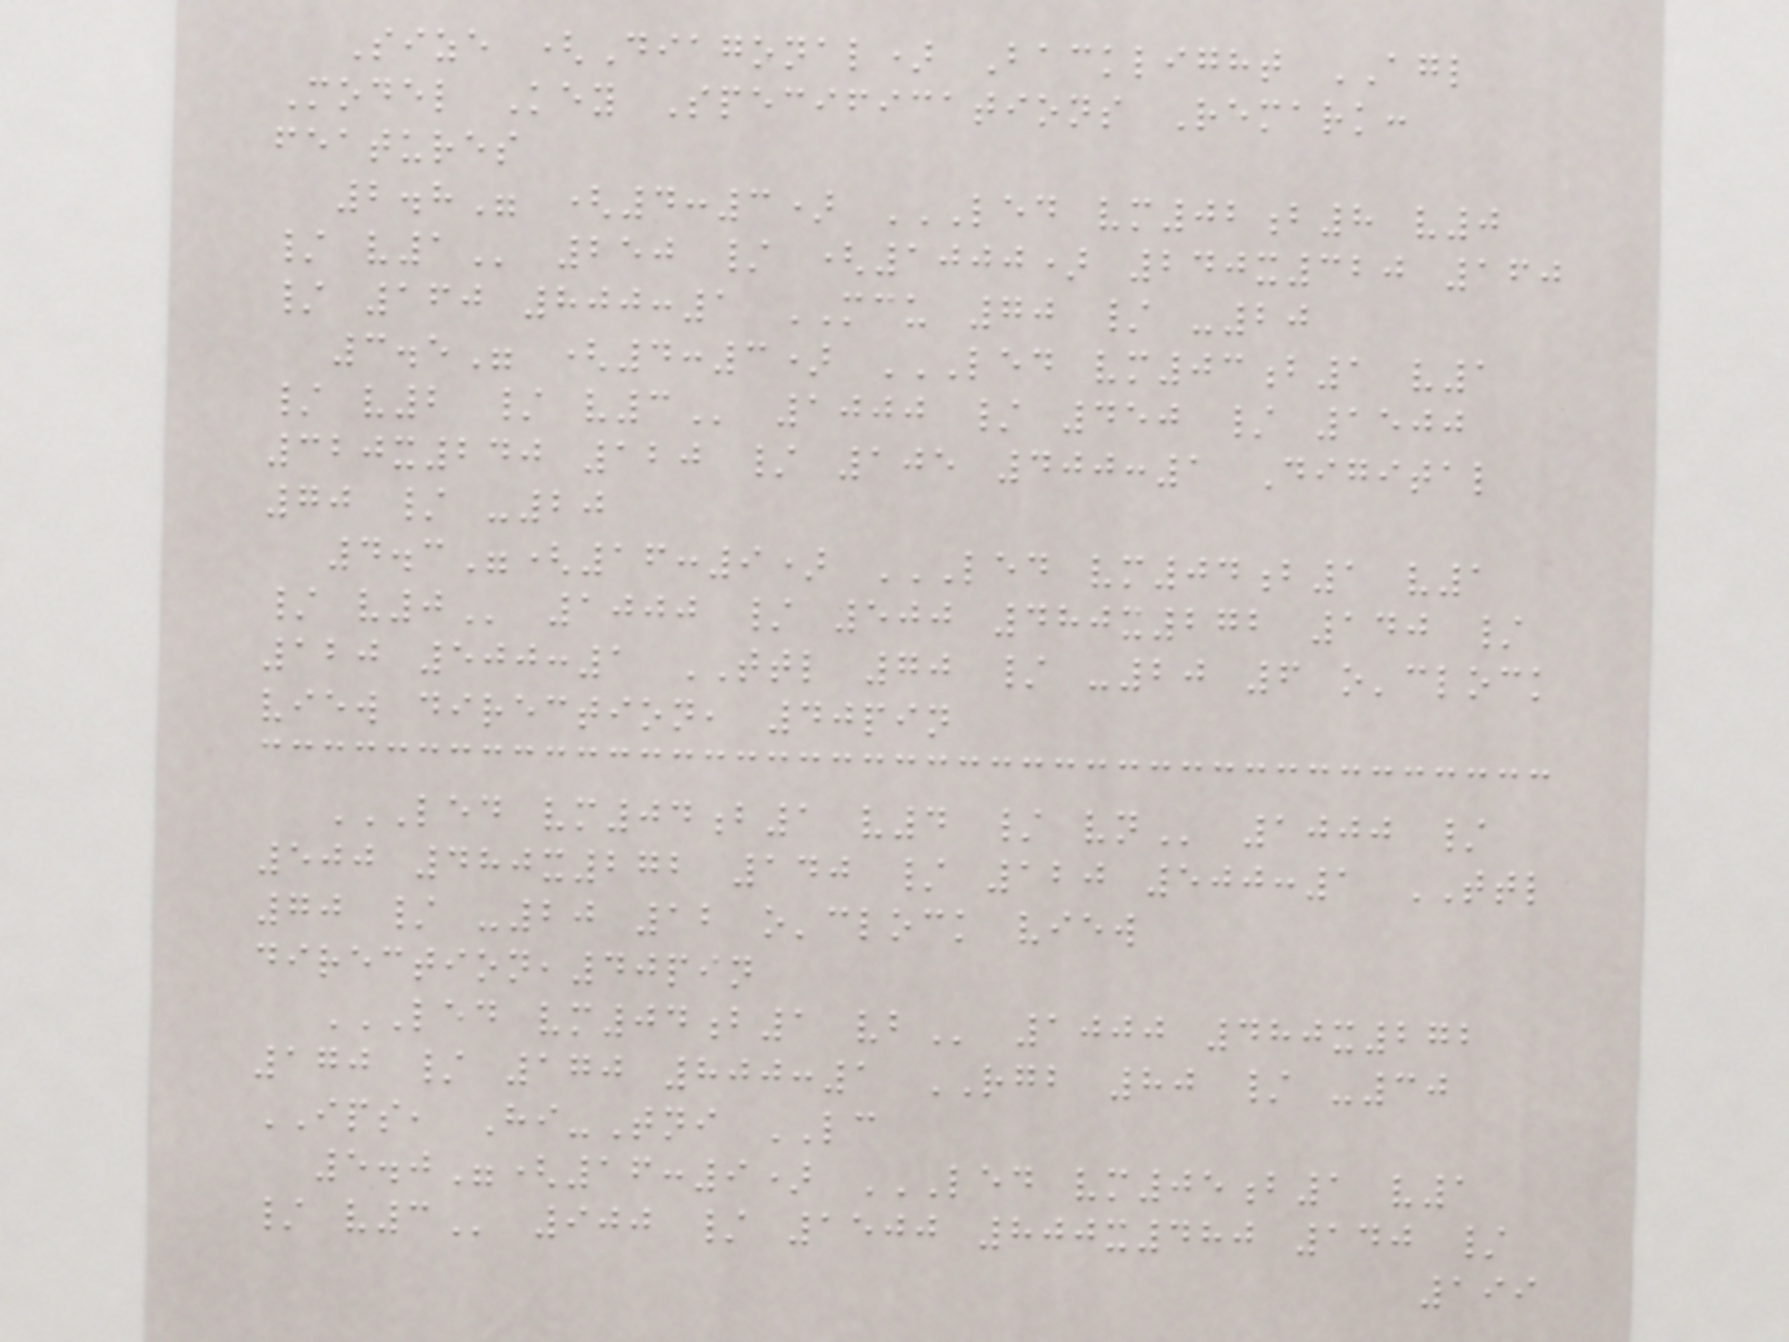Size (Diagonal) Backlight AGL
Model Key Specifications Remark:
features
2.8" (4:3) LED VM02B8 V0
/ V1 250 / (1000) 240x320 160
/ 160 800:1 MCU 70 / -20
3.5" (4:3) LED VM03B1 V1
/ V2 / V3 1000 / 450 / 1500
320x240 120 / 105 400:1 Digital
70 / -20
4.3"(16:9) LED VM04B1 V1
/ V0 1000 / 500 480x272 140 /
120 500:1 TTL 70 / -20 6 o'clock
view direction, 40pin
LED VM04B1 V4 / VN 1000 /
500 480x272 140 / 120 500:1 TTL
70 / -20 12 o'clock view
direction,40pin
LED VM04B1 VB 1000 480x272
170 / 170 800:1 RGB 80 / -30
IPS, Hi-Tni LC
5.0"(16:9) LED VM05B1 V1
/ V3 900 / 1500 800x480 140 /
199
